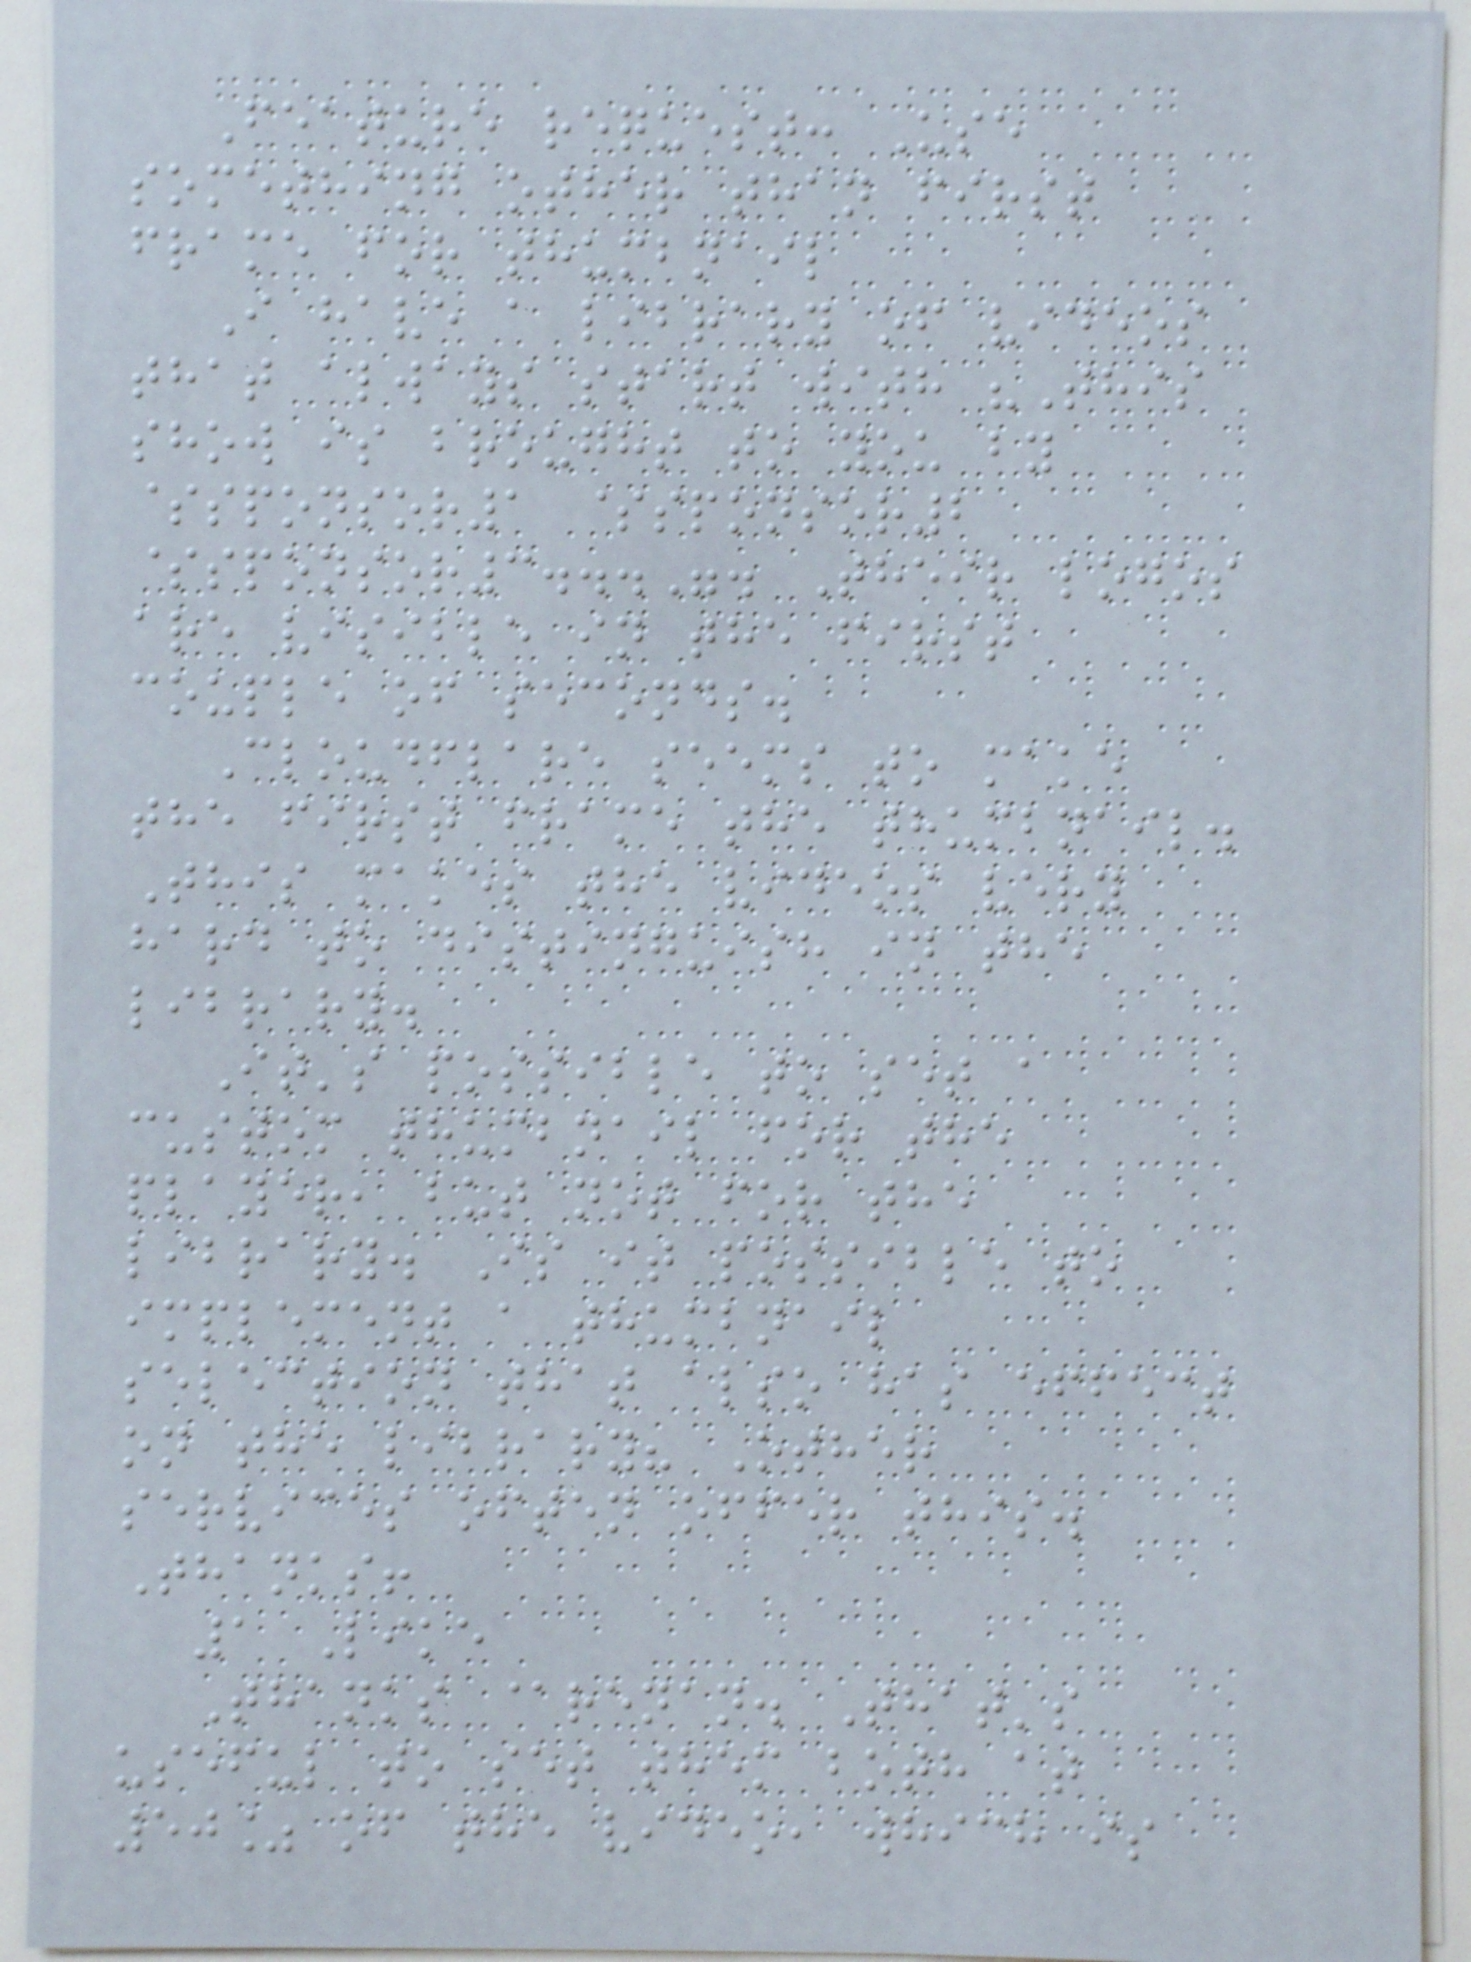Feature request: Use
something other than first
frame for thumbnail
I have a library of videos
that always start with "This
show is brought to you by
$sponsor1 $sponsor2
$sponsor3...". Their logos
are visible in the first
couple of seconds.
Cloudflare seems to make
the first frame the thumbnail.
This makes the videos very
hard to distinguish in the
library.
It's possible to set a
custom thumbnail for the
player, but not for the
library. Is it possible to
implement a thumbnail
selection that also has effect
on the library? Other
services often offer this.
Thanks!
1 Like
Thanks @renan. That's
useful to set them both at
50% of the video, which is
